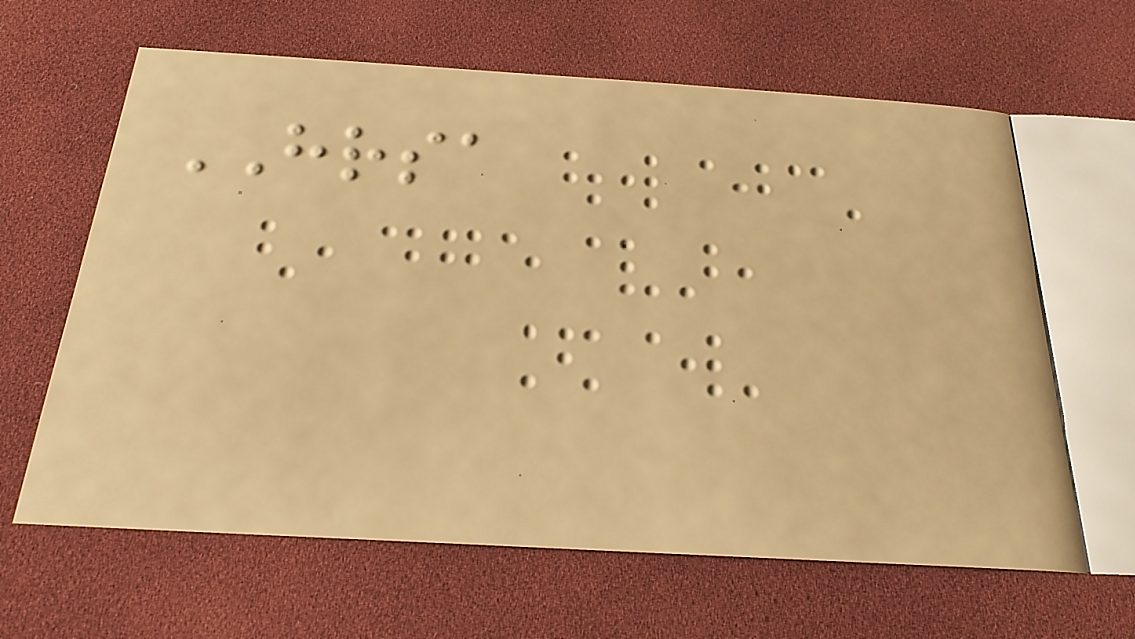HRSA
